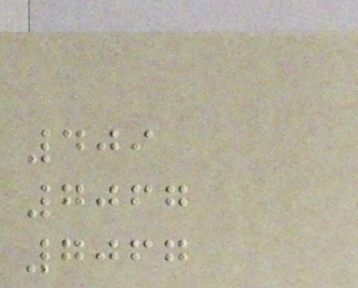409
7067
7067
